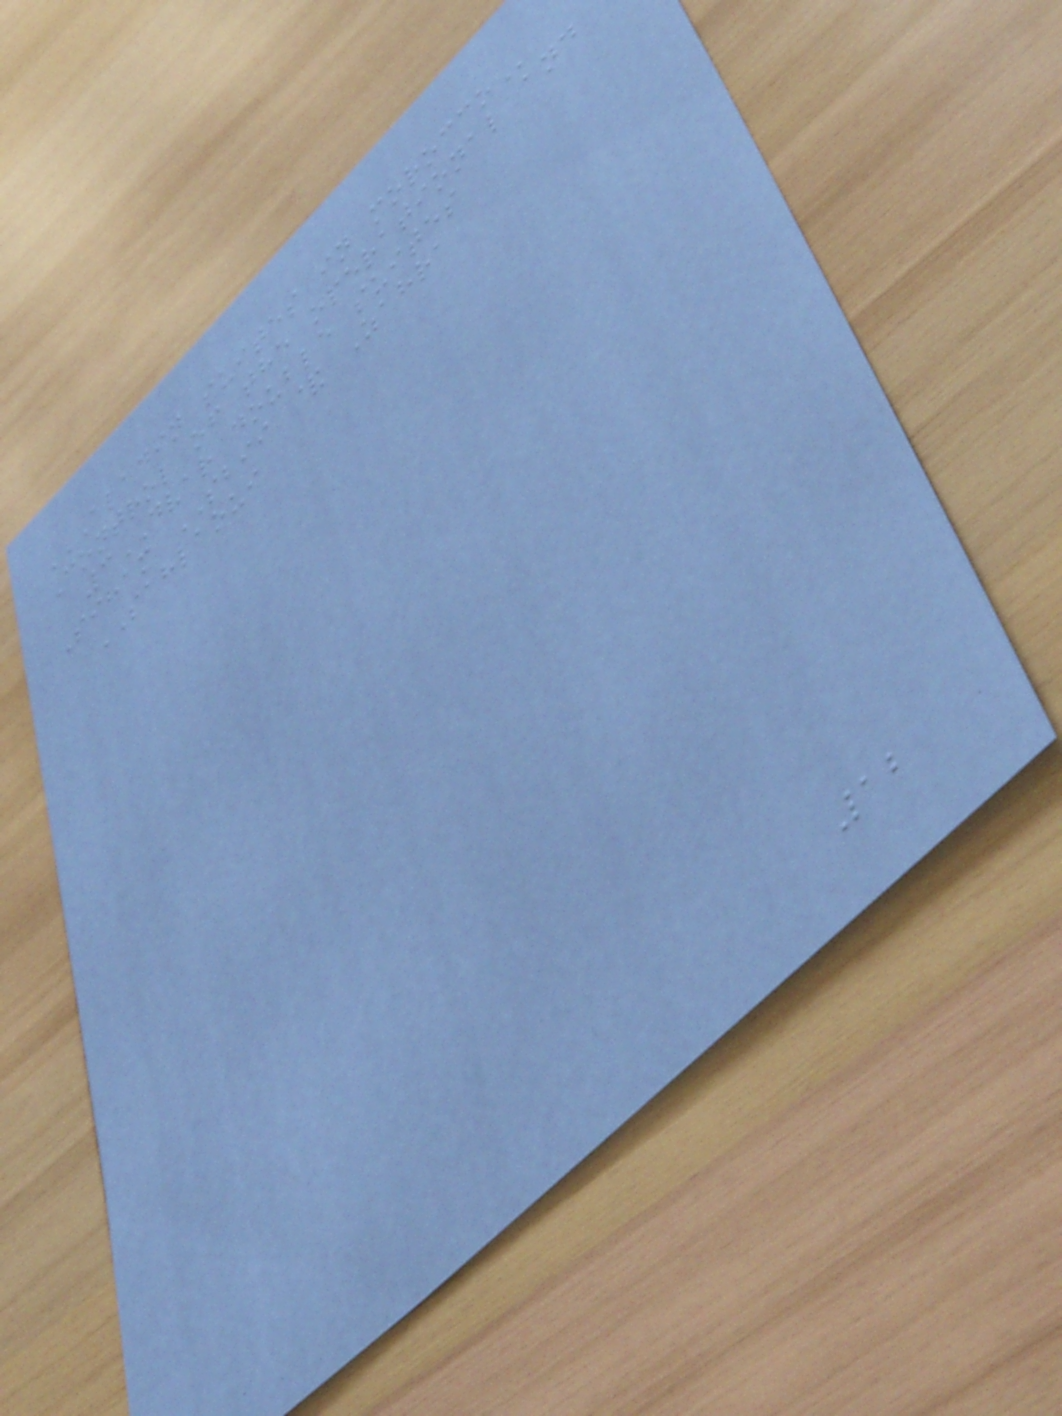ALADIN SUITES IN MOROCCO
Control of the operational and
3DVAR double suites
Siham SBII & Zahra
SAHLAOUI
12
